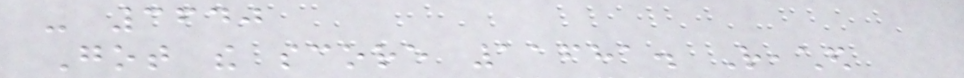- 3640
Got the score 11681. Reached
